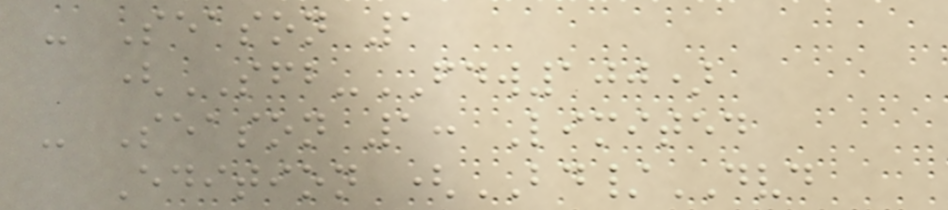- Season 1
(SFB-FDW100)
- Season 1: Limited
Edition (BD/DVD
